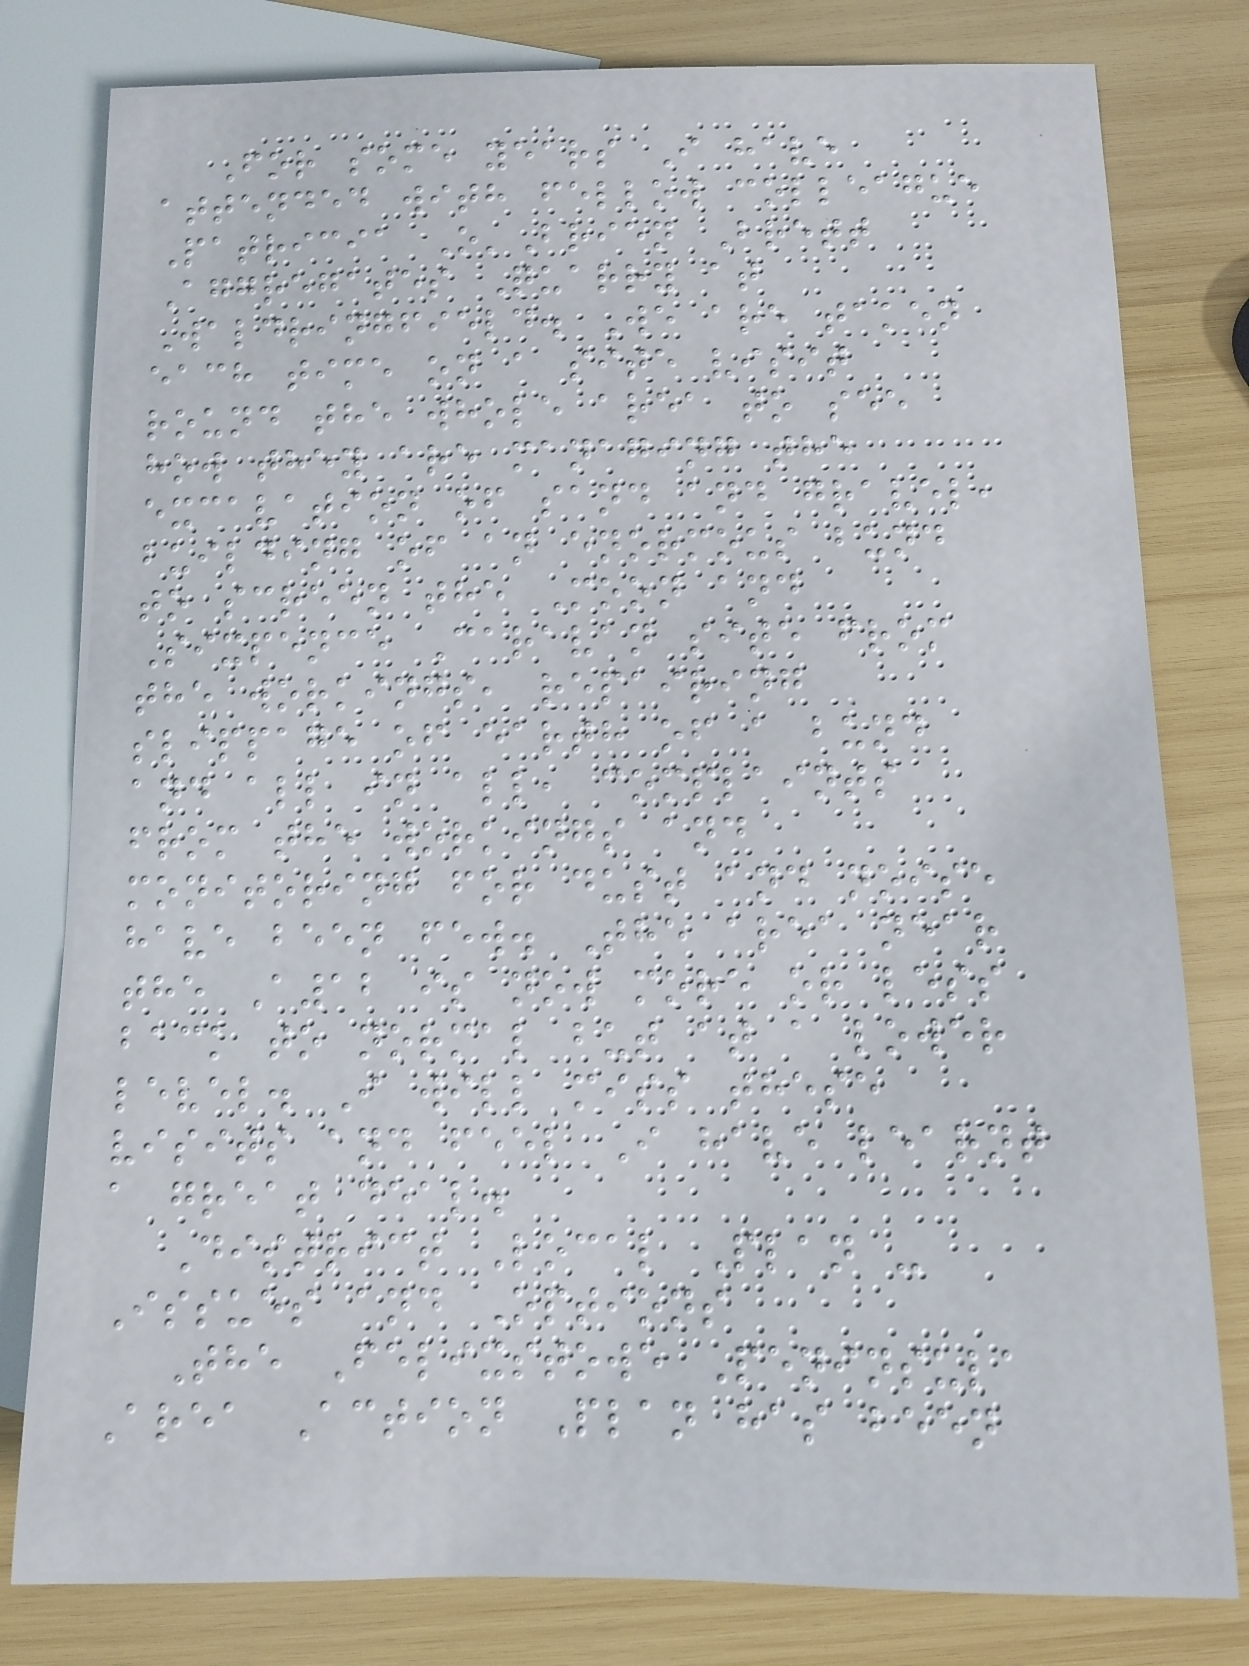For some years I have
attended with fellow colleague
Patricia O'Brien Brett
Aggregates Quarry at
Waldringfield. We are taken
each time on a site visit
round the whole area to see
how they are managing the
excavation of sand and gravel,
building of an enormous bund
to screen the Moon and
Sixpence Caravan site from
the workings, repairing
slippage of earth of a bund
and all in all, complaints
from the workings and
monitoring for dust and noise
have been few. The area near
the A12 is now more or less
back to normal but at a lower
level. I will miss these
visits and feel I have learnt
a great deal.
District Local Plan -
Issues and Options
The Felixstowe Peninsula
Area Action Plan has been
